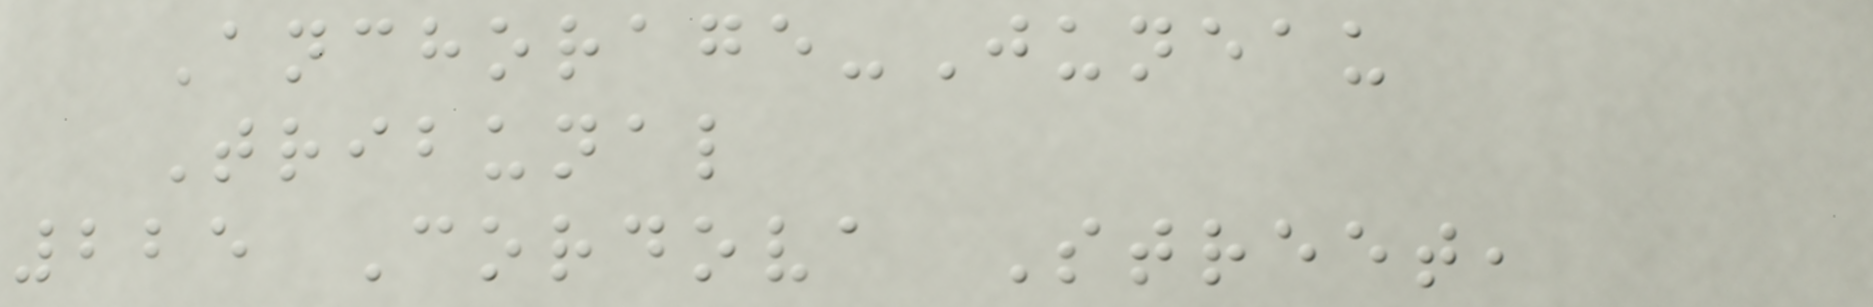Anchorage-Juneau
Tribunal
225 Cordova Street,
